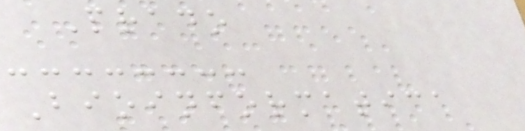Prado
Bioinformatica
